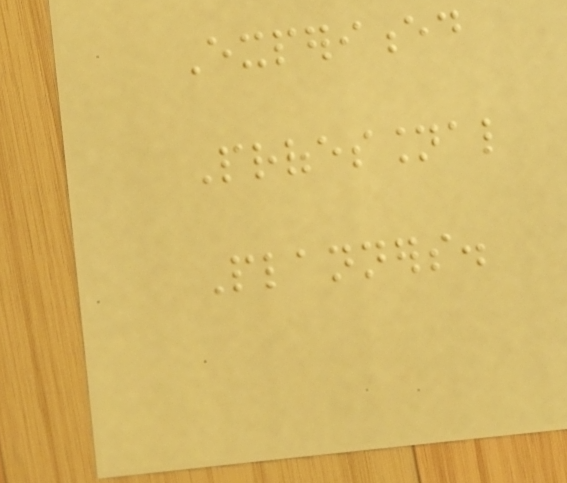Experienced
Professional
Planners.
